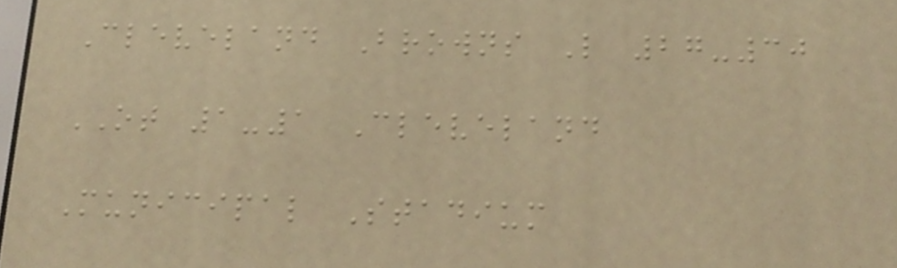Cleveland Browns L 27-30
OT 1-1 Cleveland
Municipal Stadium
